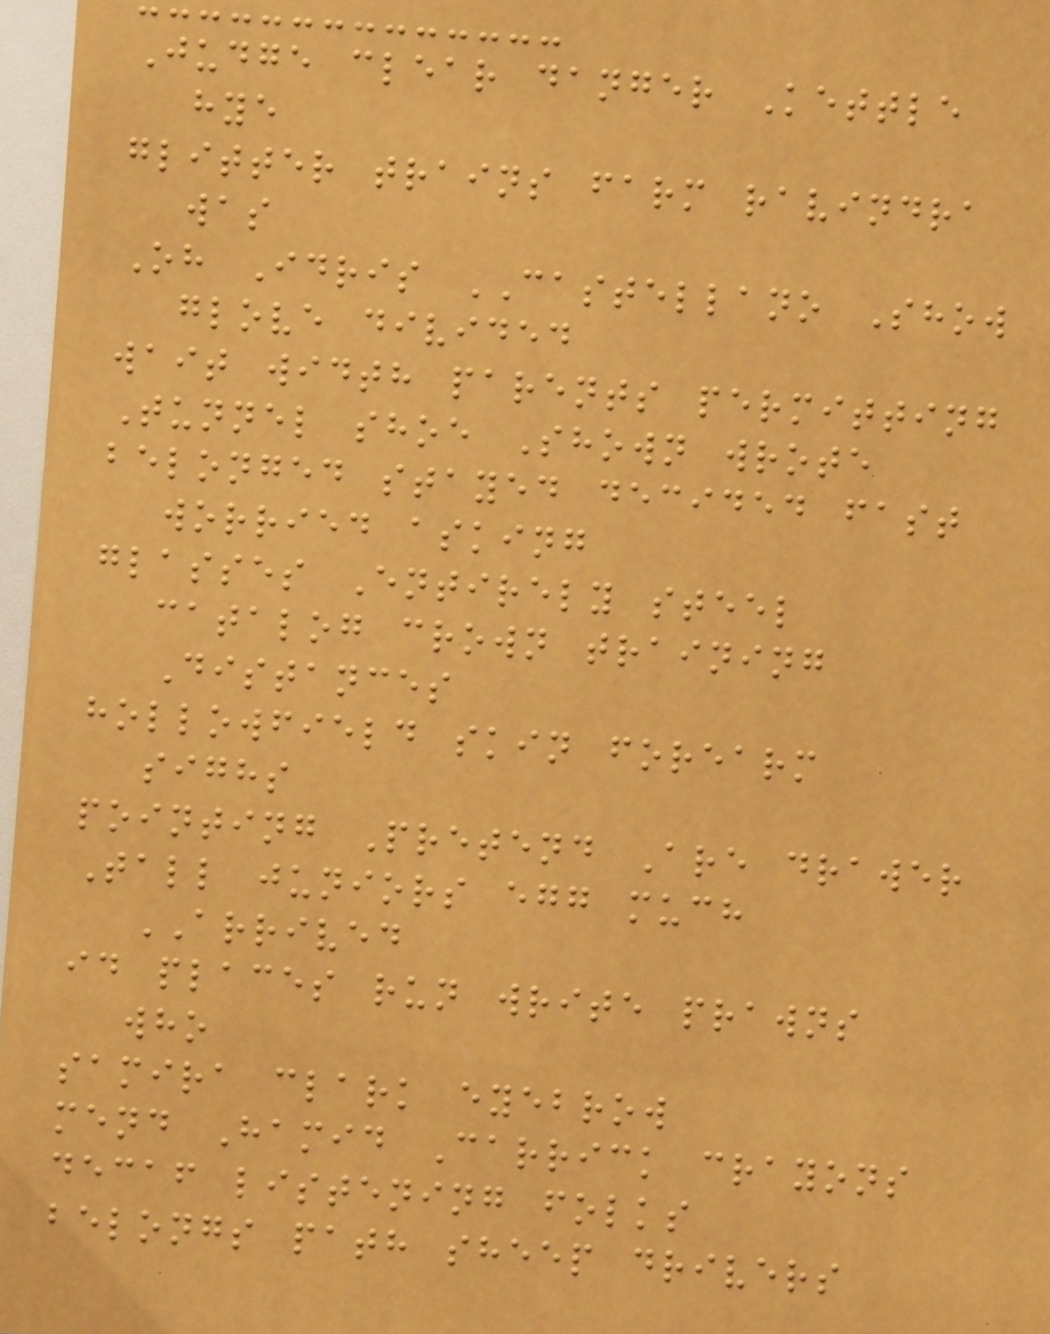Judge clear danger Kettle
hye
glitter trains farm ravindra
was
Oh Idris CASTELLANO Show
glove divided
wait width parents permitting
Tunnel shoe Shown wrote
belonged stayed decided fast
worried asking
glasses Entirely steel
catalog crown training
Distances
hollowfield skin forearm
sighs
pointing Pretend Are drawer
Tall juniors egg much
ARRIVED
id places run write prawns
who
samira clark eyebrow
mend Hamid Carrick crayons
decaf listening folks
belongs path sheep drivers
